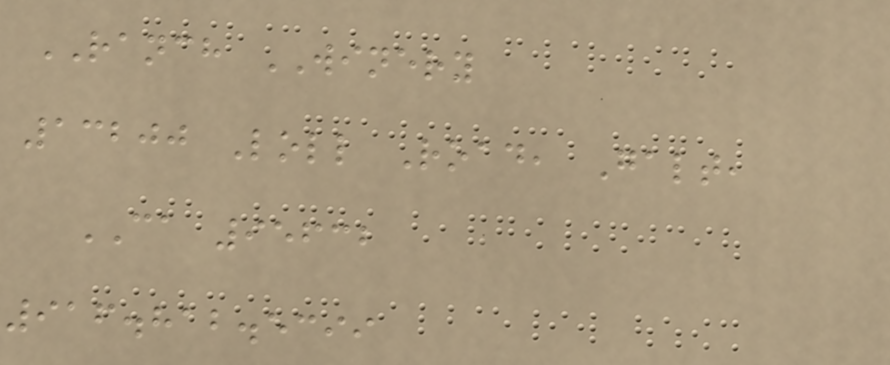RANCH WINERY
13200 Loll Road, Galt,
CA 95632
916.812.5399
